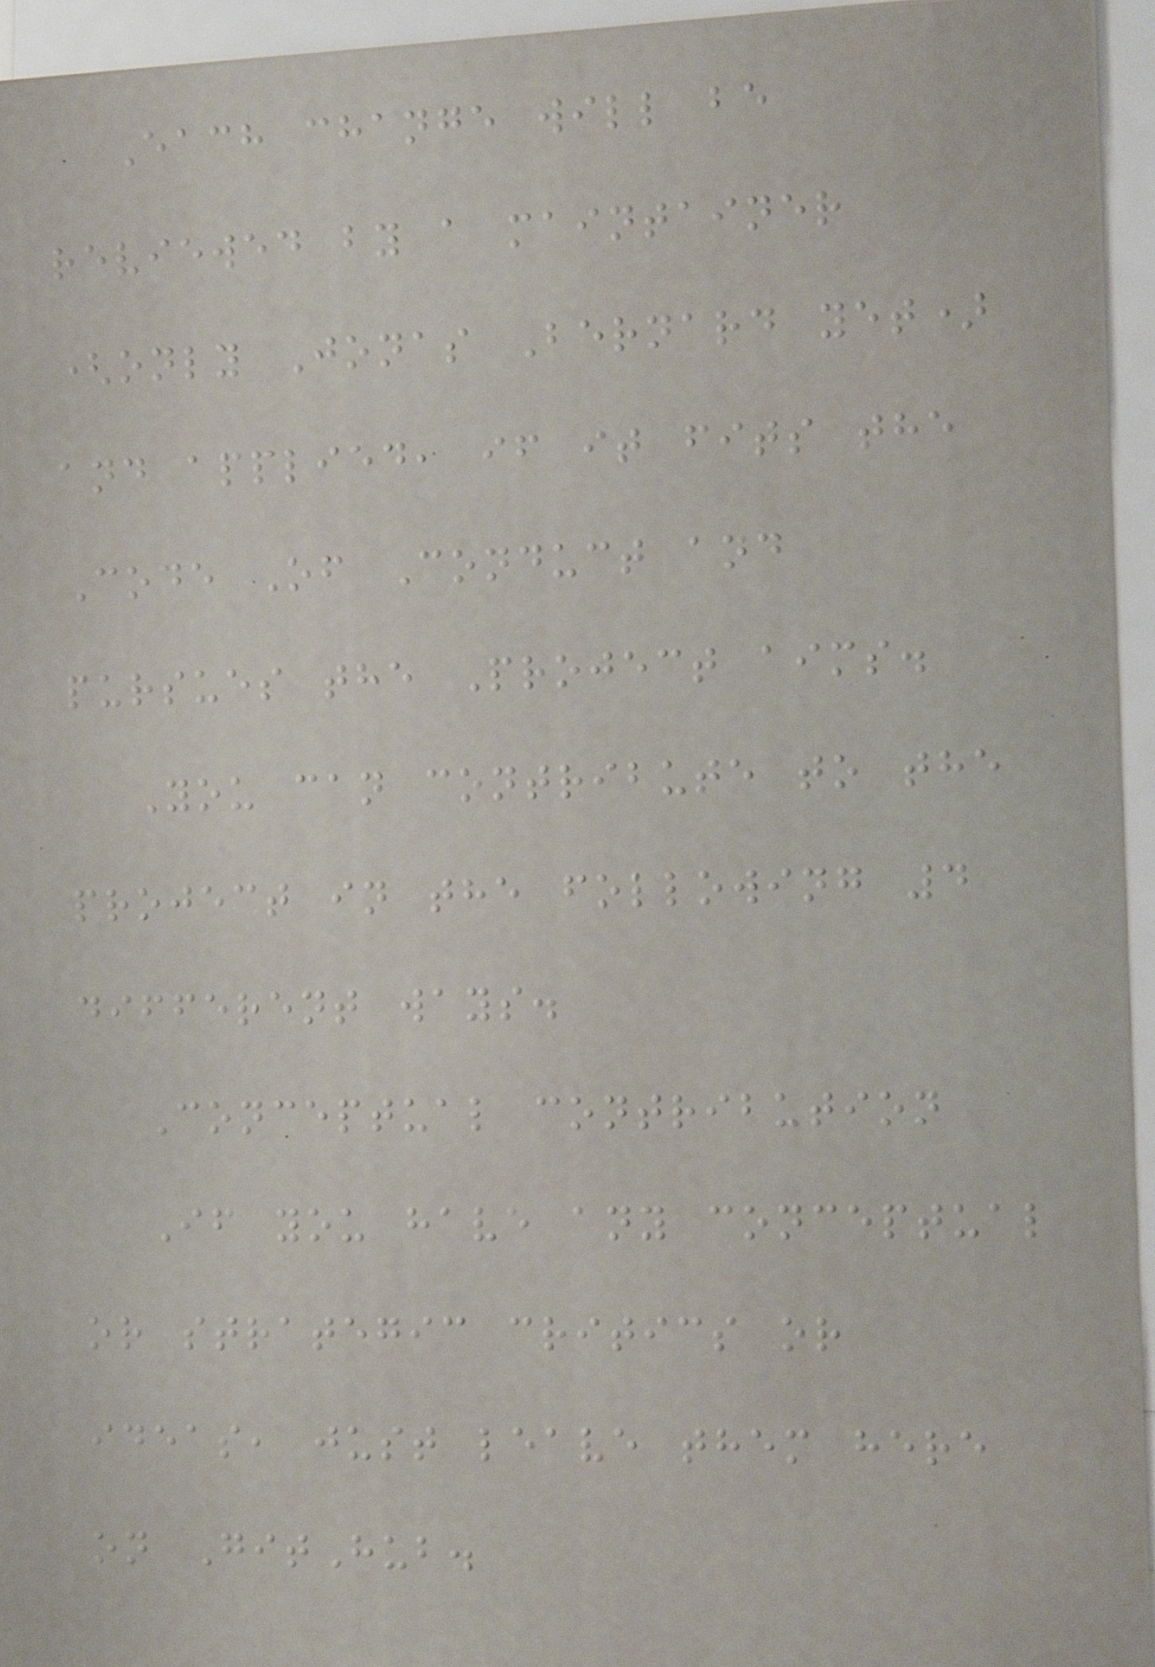Each change will be
reviewed by a maintainer
(only Jonas Bernard yet)
and applied, if it fits the
Code Of Conduct and
pursues the Project aims.
You can contribute to the
project in the following 4
different ways.
Conceptual contribution
If you have any conceptual
or strategic critics or
ideas, just leave them here
on GitHub.
